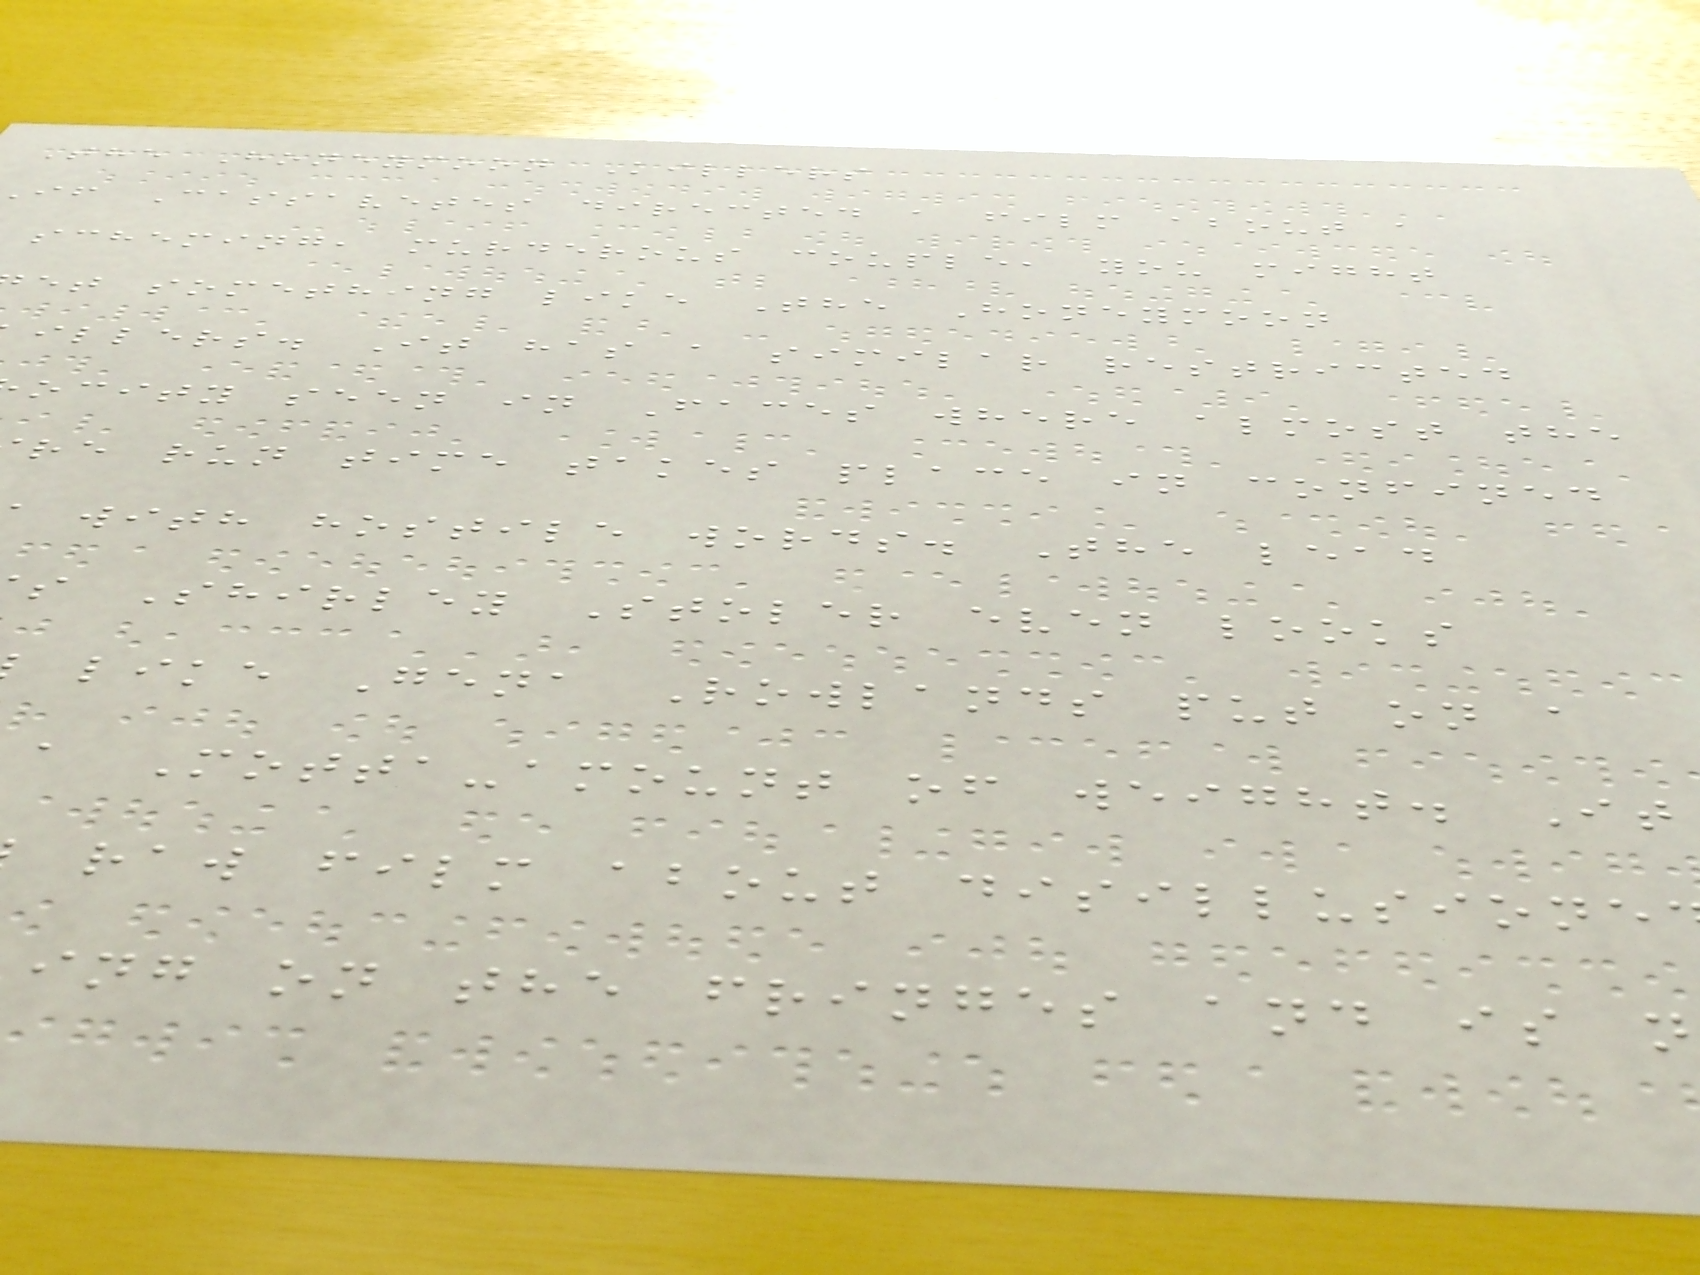The Honeymoon Killers
if Cassavetes directed a film about a
scheming, murderous couple, you might
et something like The Honeymoon
illers. It has a similar restricted
ocity seen in Faces where almost the
re run time takes place in confined
with hostile words. The lead
s Shirley Stoler even looks
like Gena Rowlands put on a
a Motta-amount of weight. It
raw film about disillusione
ing on the fringes and is n
